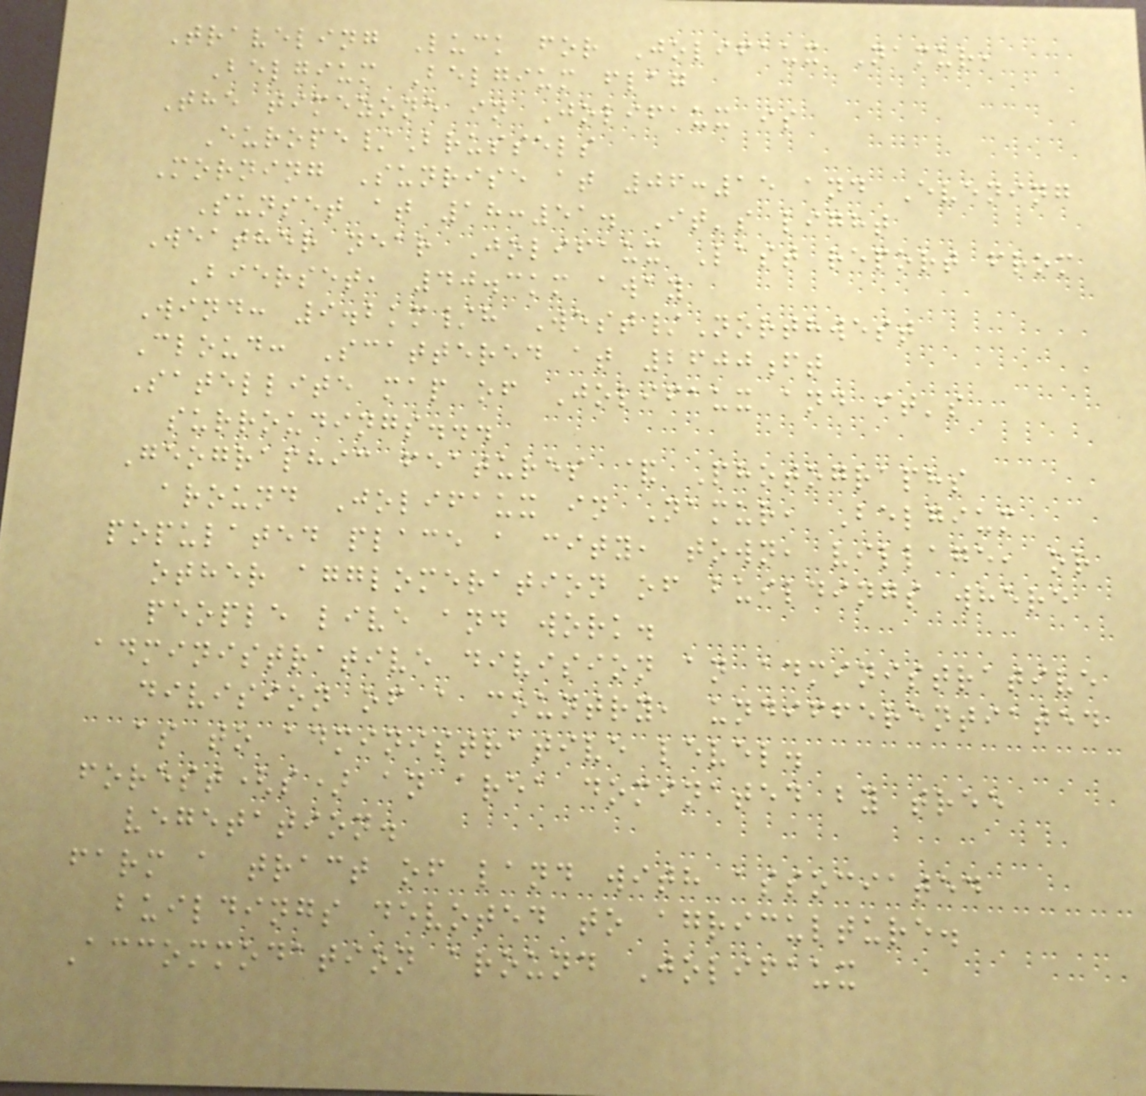Traveling Luck for Jolifaux Namur,
Belgium Belgium flag
The timezone in Jolifaux is
Europe/Brussels
Morning Sunrise at 06:15 and Evening
Sunset at 18:51. It's light
Weather near Jolifaux Last report from
Bierset, 40.3km away
Wind: 9.2km/h West/Northwest
Cloud: Scattered at 2600ft
Satellite map of Jolifaux and it's
surroudings...
Geographic features & Photographs
around Jolifaux in Namur, Belgium
populated place a city, town, village, or
other agglomeration of buildings where
people live and work.
administrative division an administrative
division of a country, undifferentiated
as to administrative level.
forest(s) an area dominated by tree
vegetation.
farm a tract of land with associated
buildings devoted to agriculture.
Accommodation around Jolifaux
